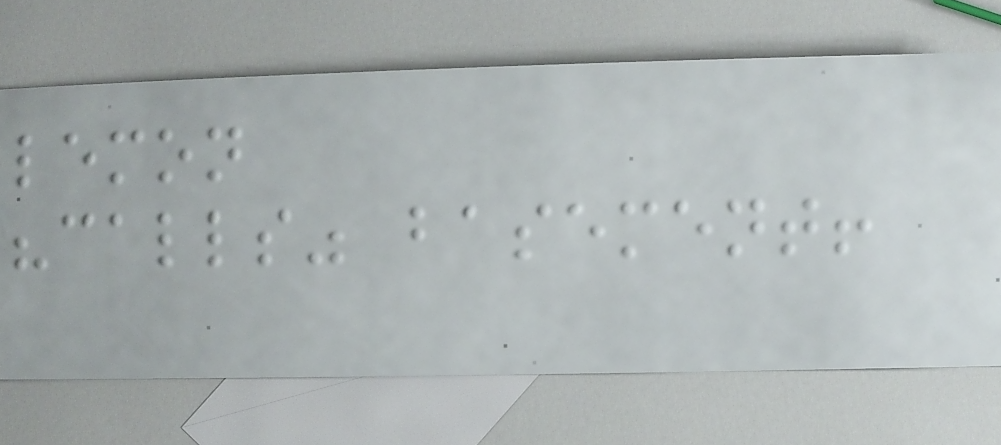lemon
"calls" basement!
